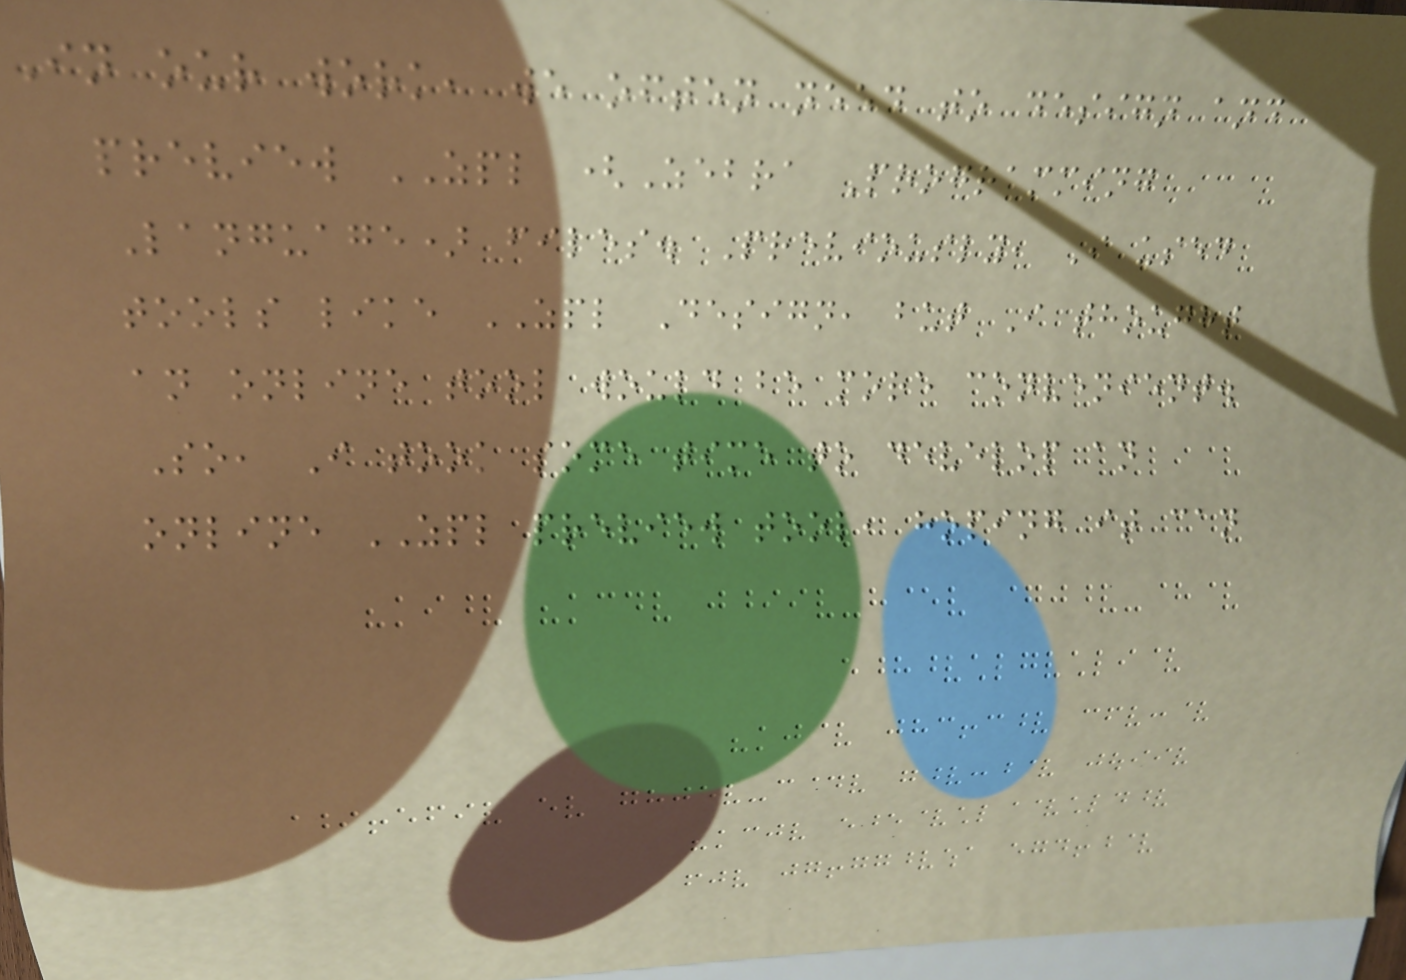In our work, we often need to design and
preview ZPL (Zebra Programming
Language) files. Previously, I used
tools like ZPL Design, but I thought
an online tool would be more convenient.
So, I took some time to develop an
online ZPL preview tool, hoping it can
